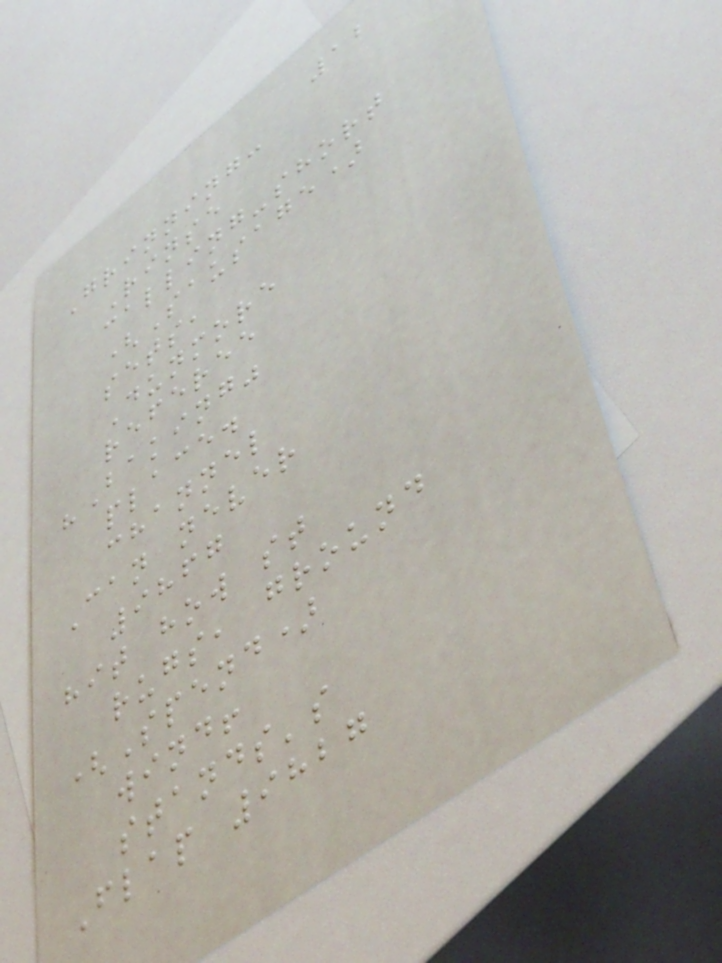12
Grinning:
Rinse
calling-short
(Sausage)
sets,
Dunmore
referee
"Baking"
place.
channel
Can never
9867
hit how st
rugs, ground
(Spend)
wind!
stands's
Flap 9827
